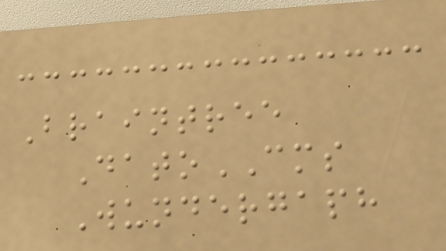Braintree
DatoCMS
Wundergaph
